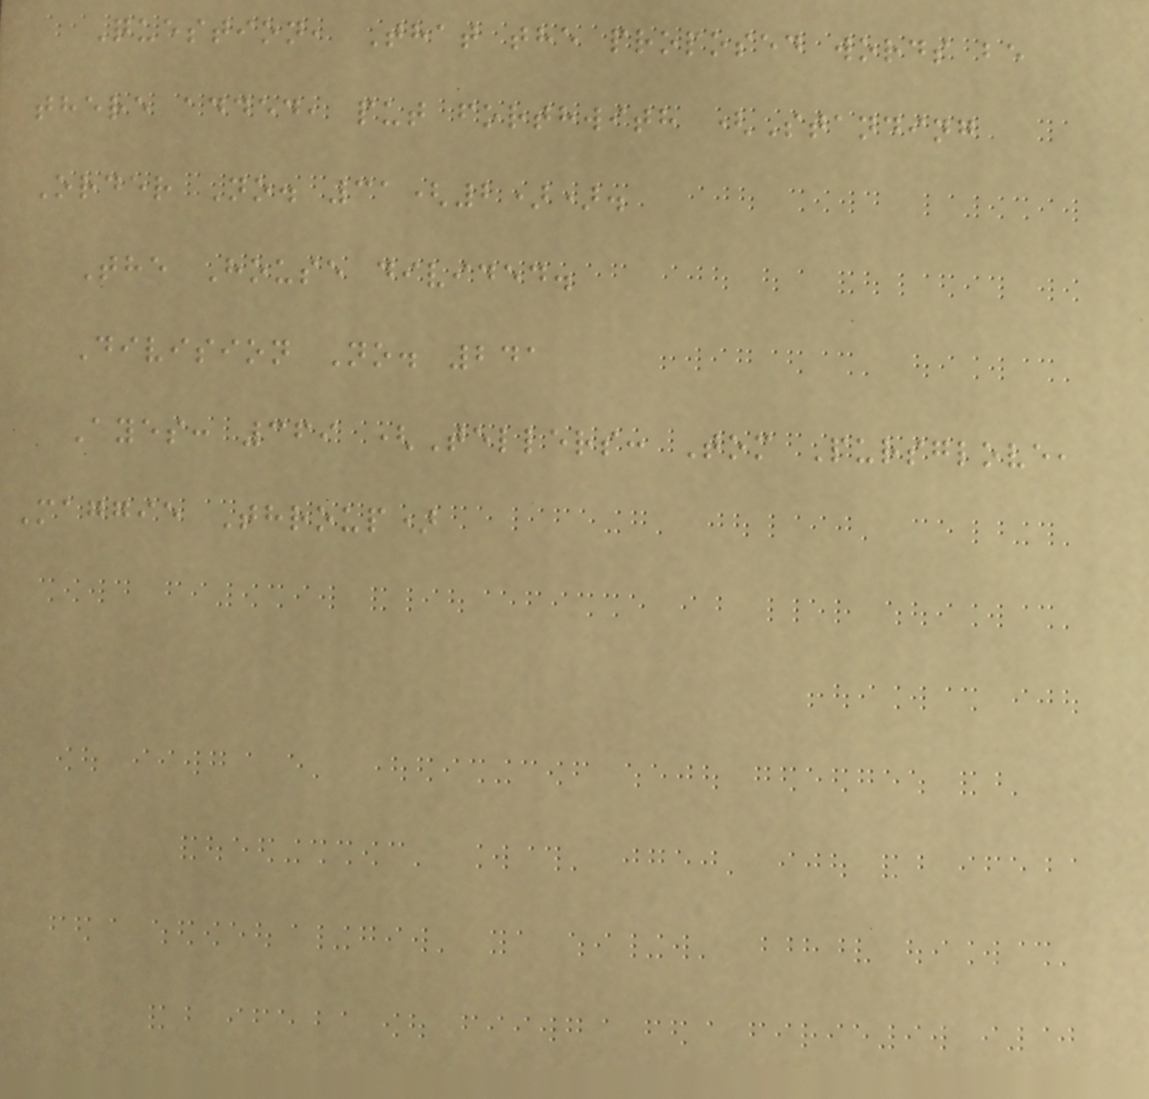Question, That the proposed words be
there added, put forthwith (Standing
Order No. 31(2)).
The House divided.
Division No. 241
Ayes: 369 (Tellers: Tom Pursglove,
Maggie Throup)
